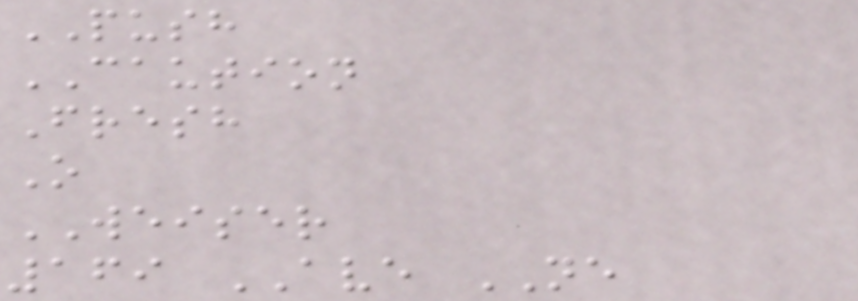PUSH
CAUTION
Fresh
O
WEISER
169 AVE NE
